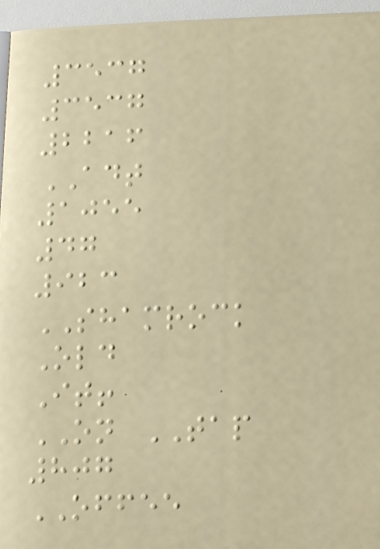3537
3537
2216
ADT
1055
47
923
SHAMROCK
Old
It!
ON TAP
807
OFFEE
